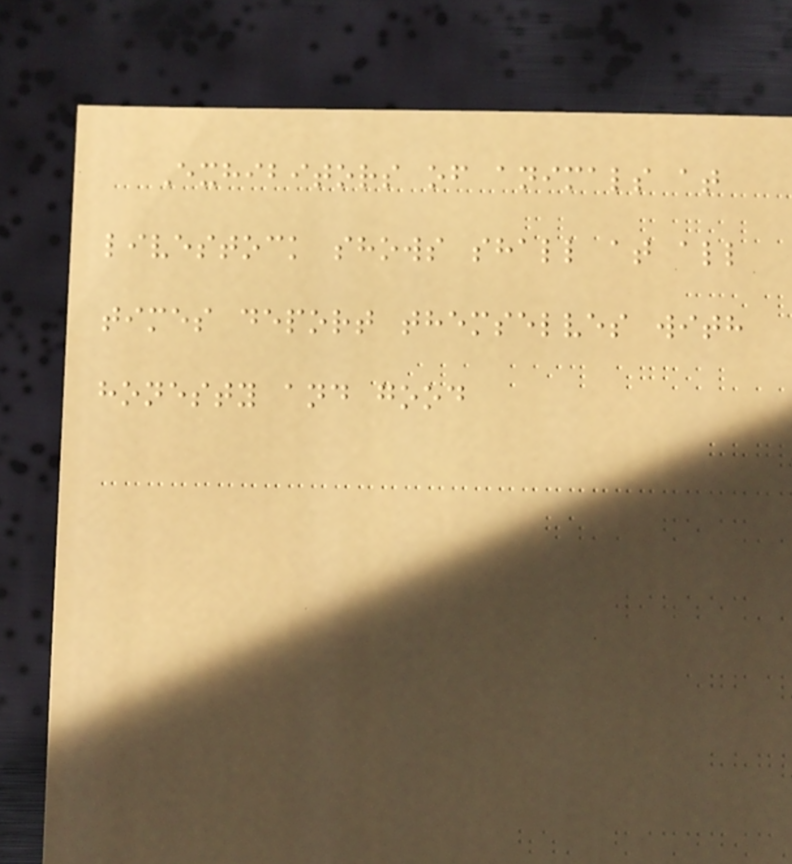Exhibitors of animals at
livestock shows shall at all
times deport themselves with
honesty and good
